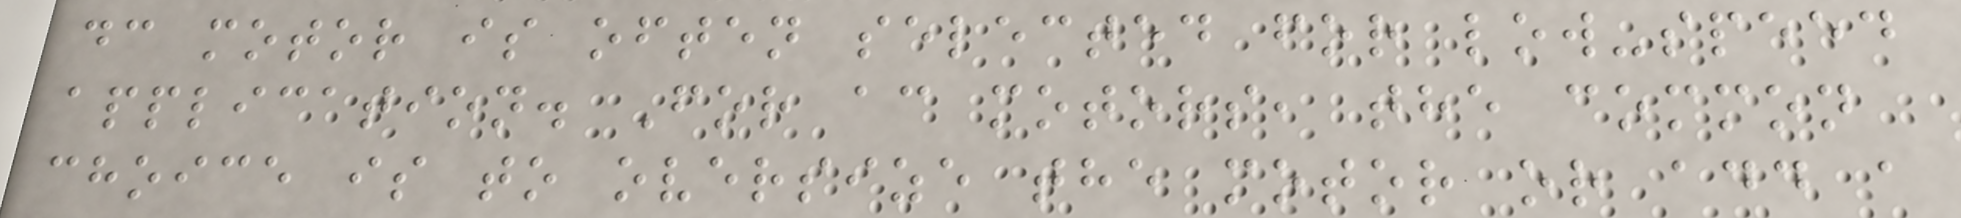dc motor is often selected for low-speed
application. For ac motors, the common
choice is to oversize the motor or add a
